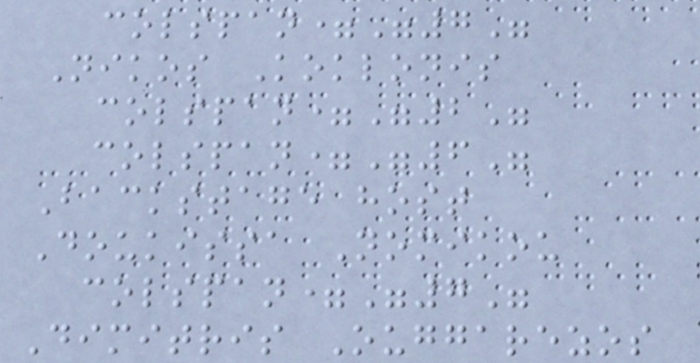colspan="7"
Nikos Koklonis
colspan="2"
colspan="6"
Backstage host
Doukissa Nomikou
colspan="7"
Dimitris Ouggarezos
